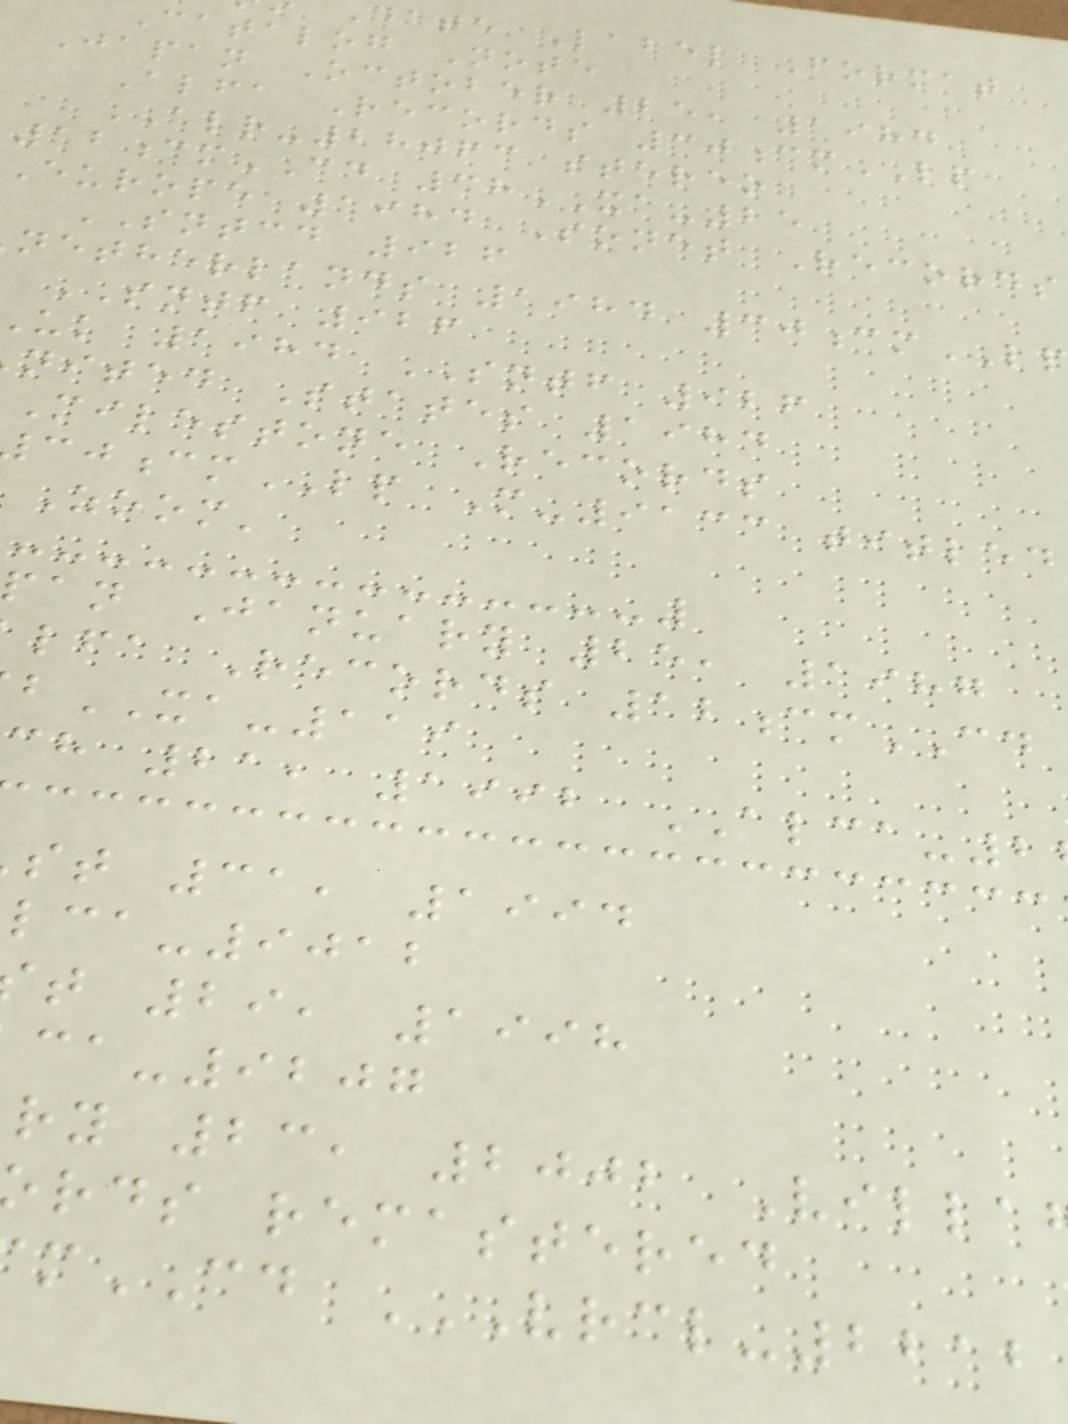date Label Format
Catalog Note
Japan October 25, 1984
Alfa Records 30cmLP
ALR-28063 stereo
12cmCD 38XA-25
Europe 1984 Sonet Records
SNTCD 926
netherlands 1984 30cm
SNTF 926
uk 1984 SNTF 926
nited States 1984
Milestone Records
cmLP M-9133 titled
Zoom'
pan January 25, 1987
lfa Records 12cmCD
XA-119
ch 21, 1992 ALCA-2
st 31, 1994
lca-9012
t 29, 1998
ca-9207
ry 23, 2002 Villa
rds remastered
